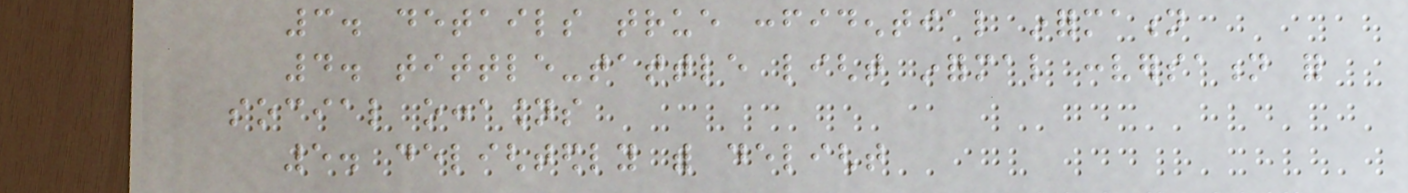3. details true confidential information
4. tittle-tattle light informal conversation for
social occasions
5. delightedly with delight
